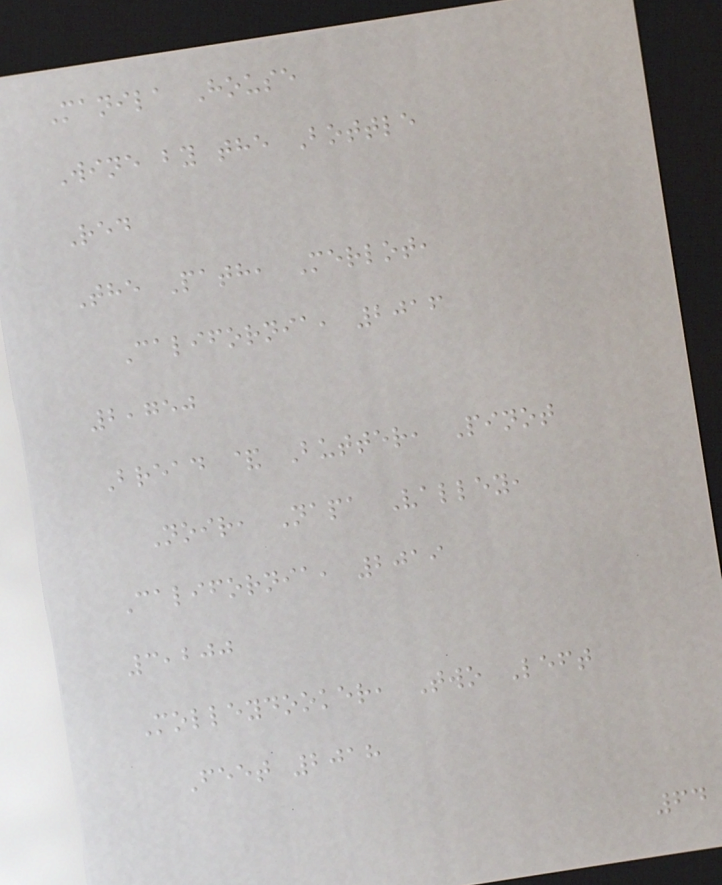Manila House
Wine by the Bottle
Red
The Path, Merlot,
California, 2016
2,750
Bread & Butter, Pinot
Noir, Napa Valley,
California, 2019
3,200
Molleydooker, Two Left
Feet 2018
64
